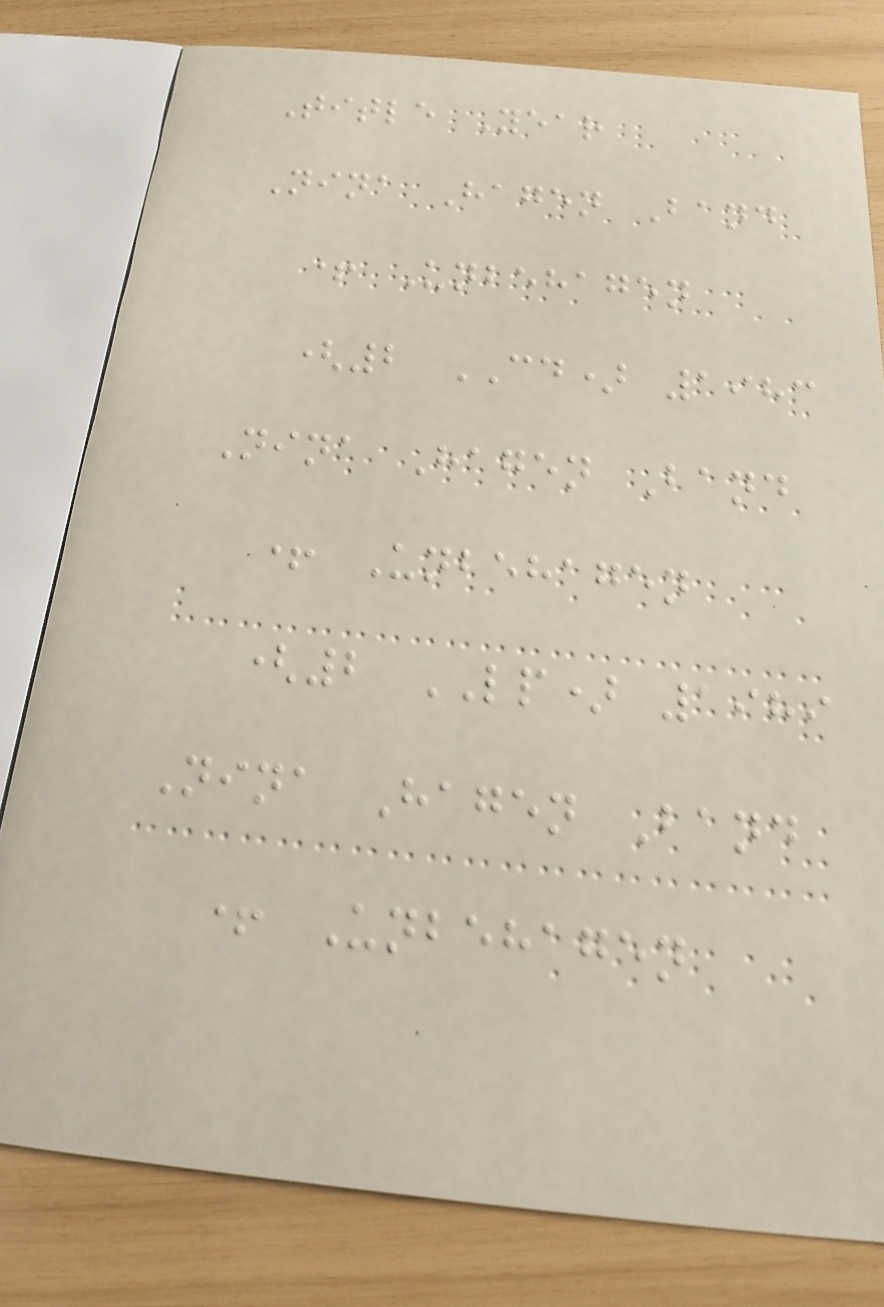Title Year
Nina Hagen Band
+ Unbehagen
(2 CD) 1983
Nina Hagen Band
+ Unbehagen
(2 LP) 1989
Nina Hagen Band
+ Unbehagen
